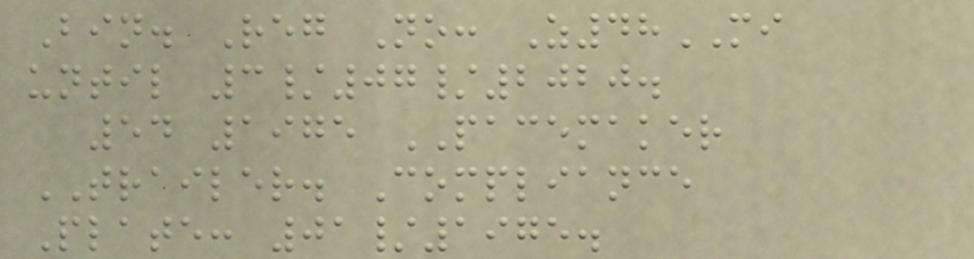Bin. Reg No: Z48MI
until 3/07/2020.
54 1975 PACEMAKER
TRAILER. Compliance
Plate: 01/1975.
